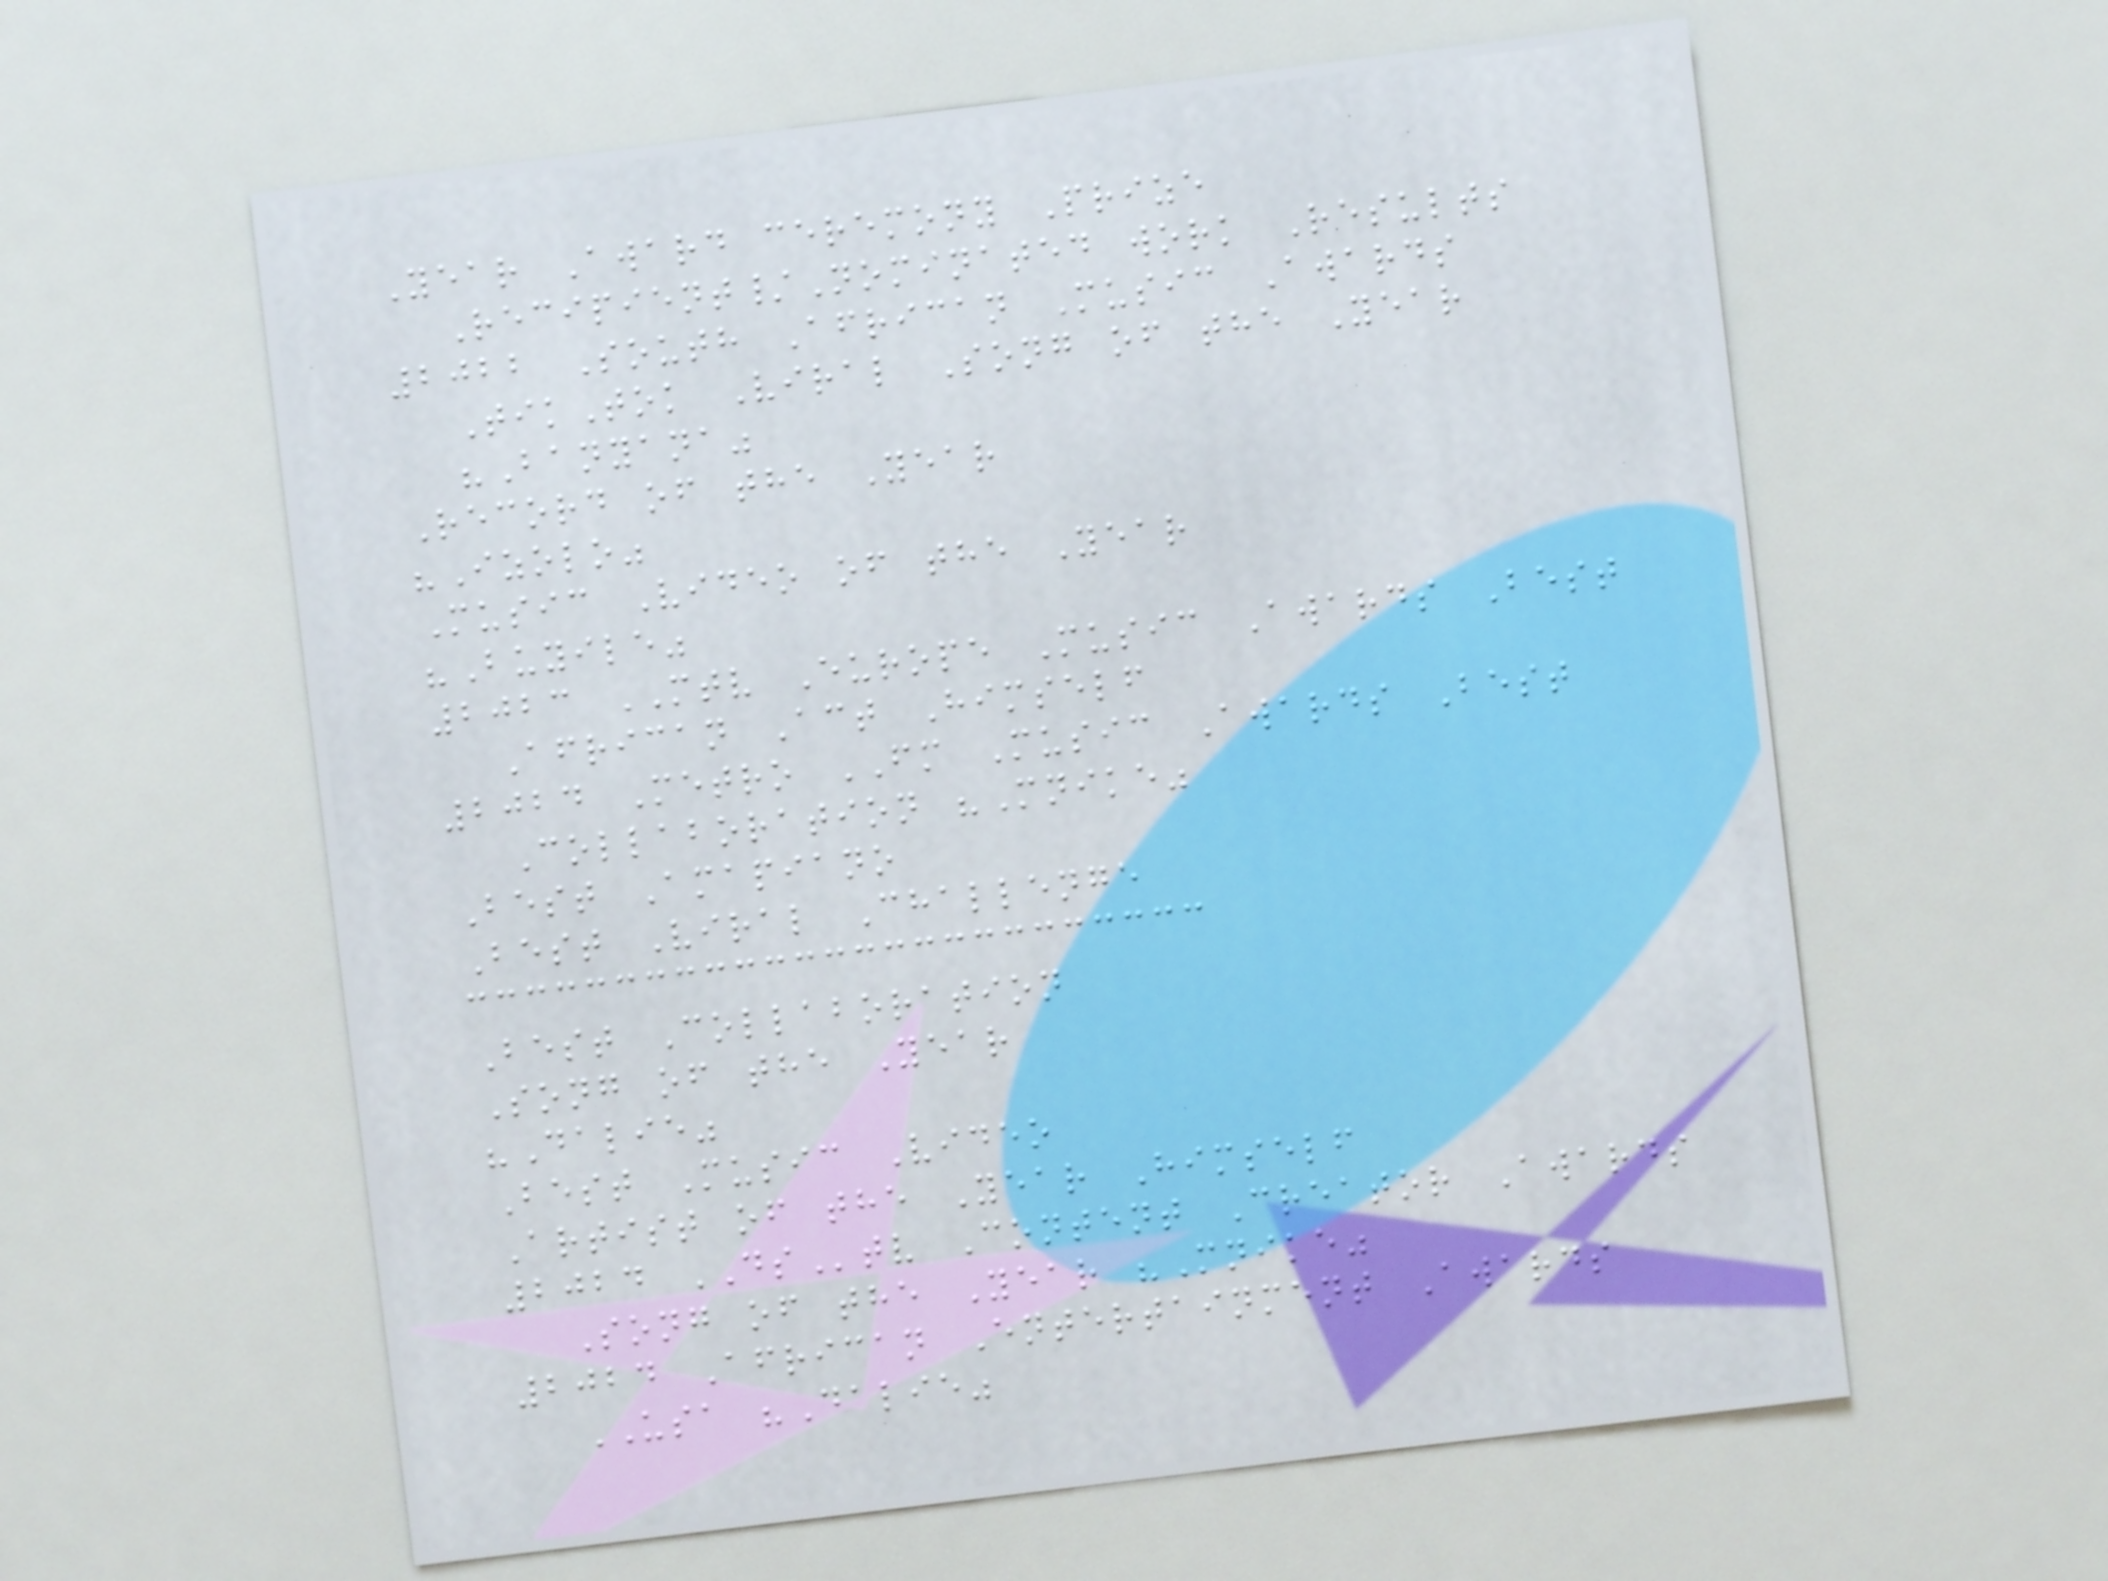Year Award ceremony Prize
Recipient/Nominated work Results
2022 South African Music Awards
TikTok Viral Song of the Year
"Banyana"
Record of the Year
"Izolo"
Music Video of the Year
"Buyile"
2023 MTV Europe Music Awards Best
African Act Himself
2024 Metro FM Music Awards Best
Collaboration "Mnike"
Best Amapiano
Best Viral Challenge
Best Collaboration
Song of the Year
"Dalie"
Best Music Video
Artist of the Year Himself
2024 DStv Content Creator Awards
Song of the Year "Mnike"
2024 African Entertainment Awards
USA "Dalie"
